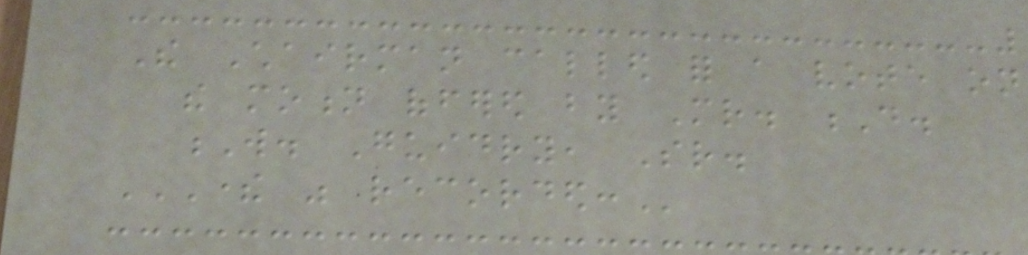The Chairman called for a vote on
the motion offered by Mr. D.
W. Guidry, Sr.
THERE WAS RECORDED:
